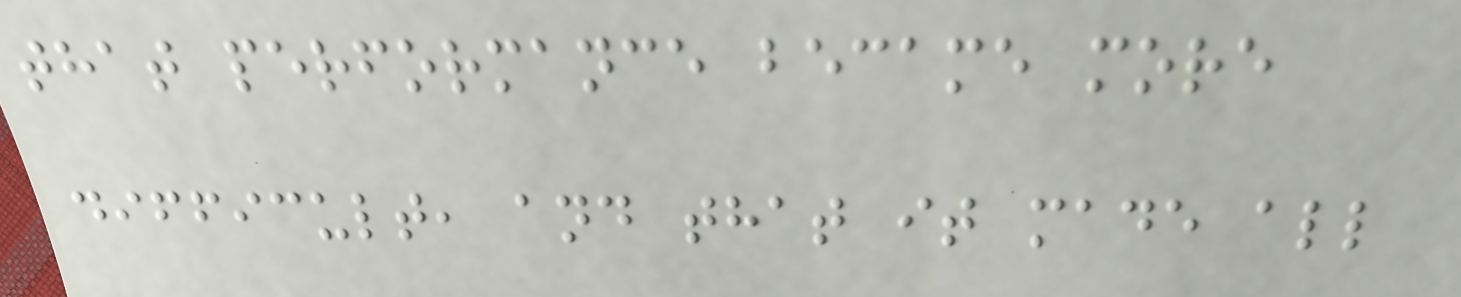that performance became more
difficult, and that it made all
